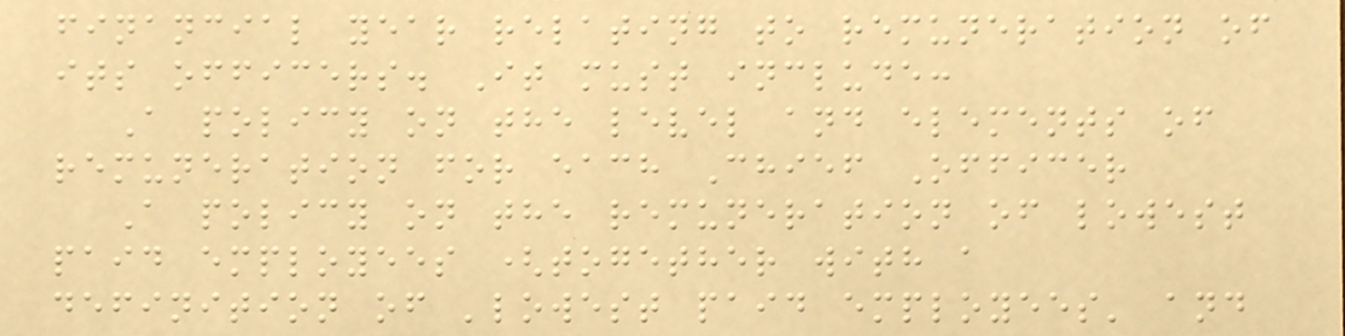financial year relating to remuneration of
its officers. It must include:
A policy on the level and elements of
remuneration for each Chief Officer
A policy on the remuneration of lowest
paid employees (together with a
definition of 'lowest paid employees' and
